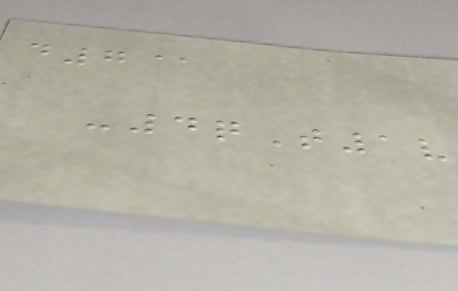d7@
-4qT1v
